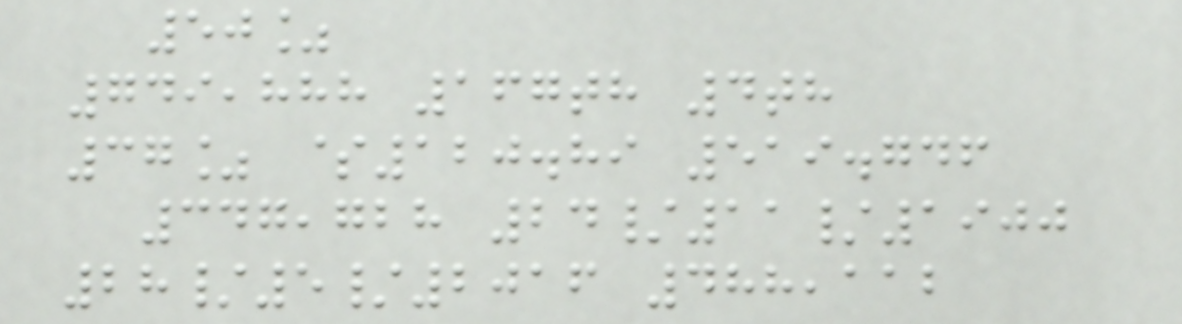50%
749,888 167th 4th
37% $120.89 519.746
347,728 24/11/1900
28/5/2016 488,112
